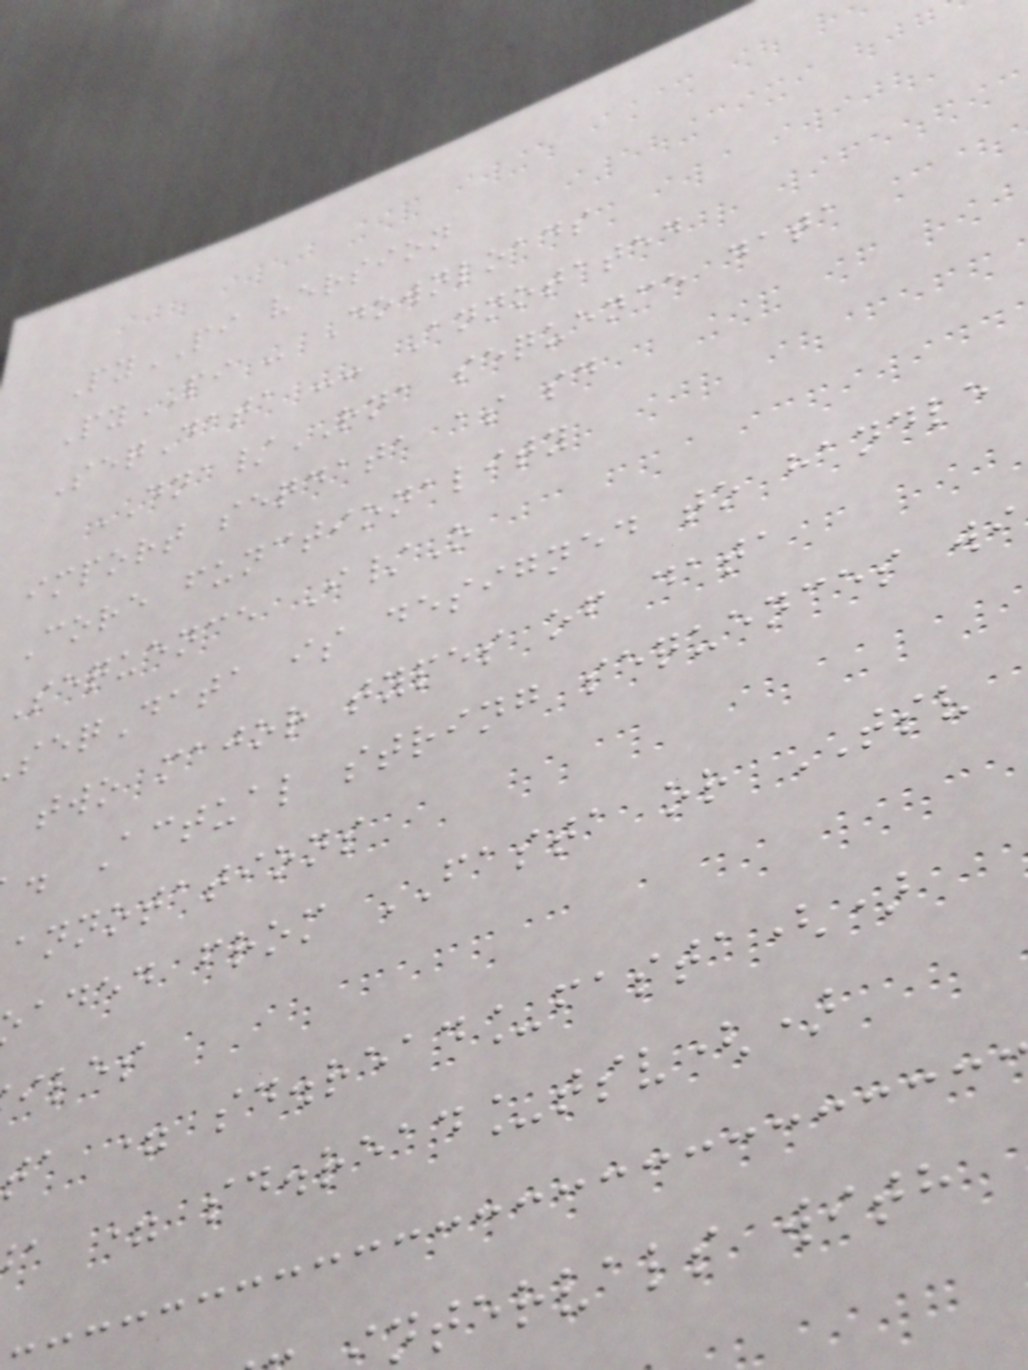PyPI version
PyPI - Downloads
SeqData -- Annotated
DNA/RNA sequence data
import seqdata as sd
Core functionality
Sequence I/O
eqData is designed to handle
two major types of data
. Actual string sequences wi
annotations
aded from FASTA or TSV
iles
ta = sd.read_fasta()
a = sd.read_tsv()
ntervals with
